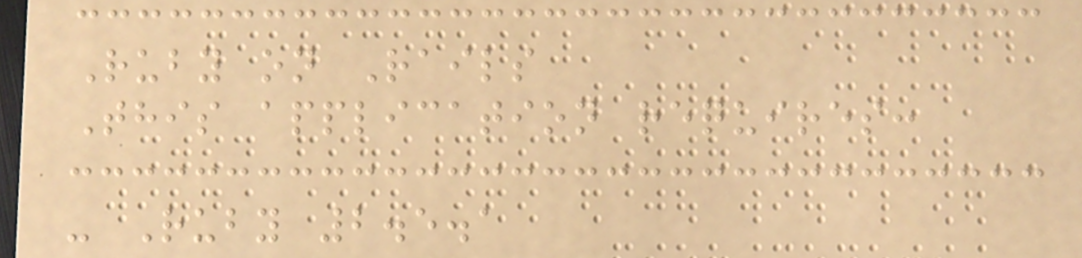Ruby on Rails
This application requires:
- Ruby 2.5.1
